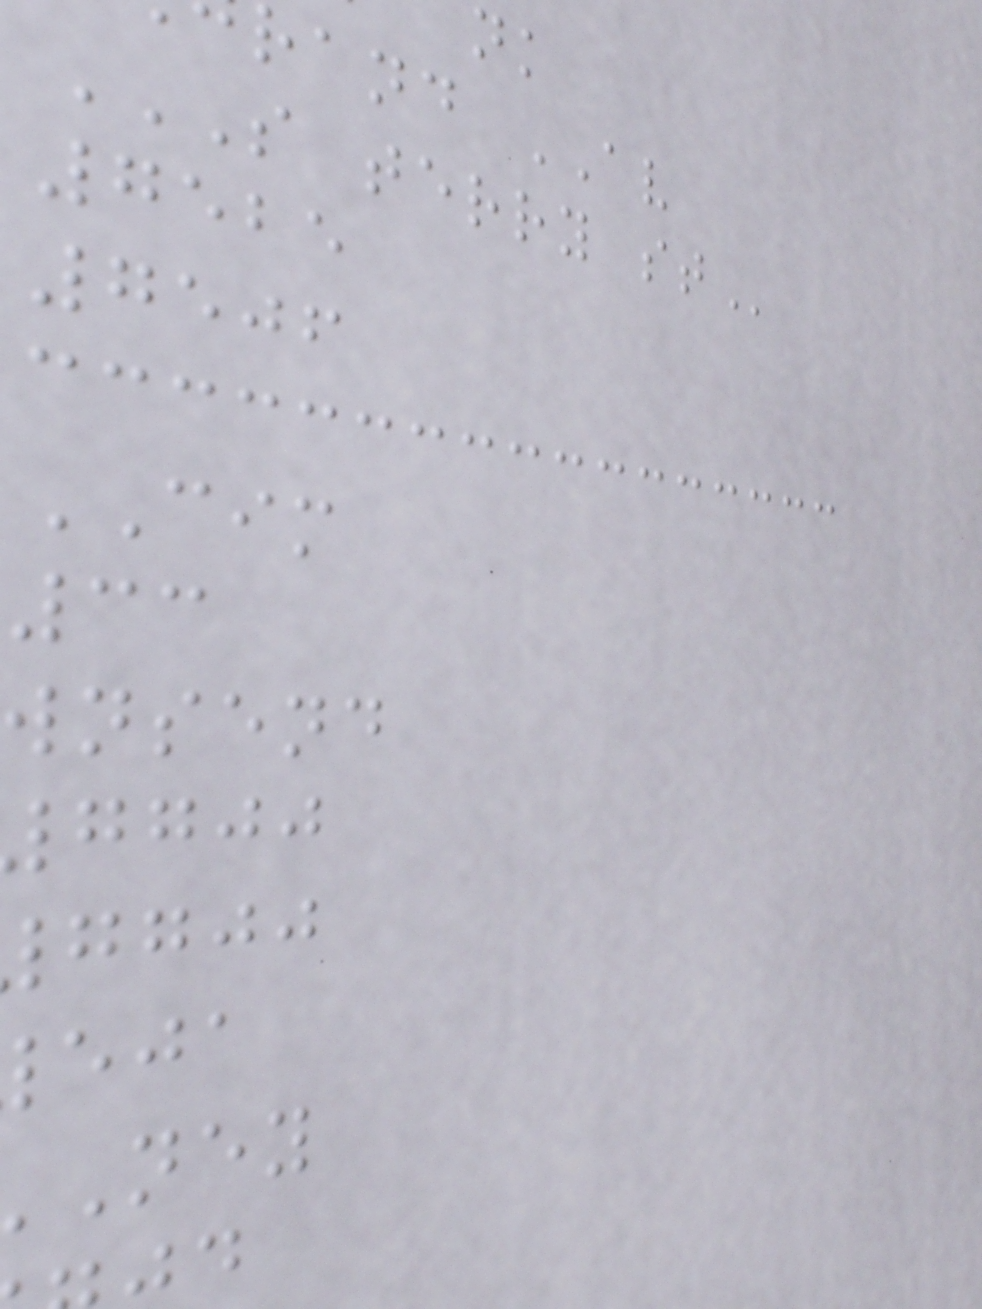rand AV
S TERRY ST
7525
7506
CIM
33
wnsend
ggjj
ggjj
